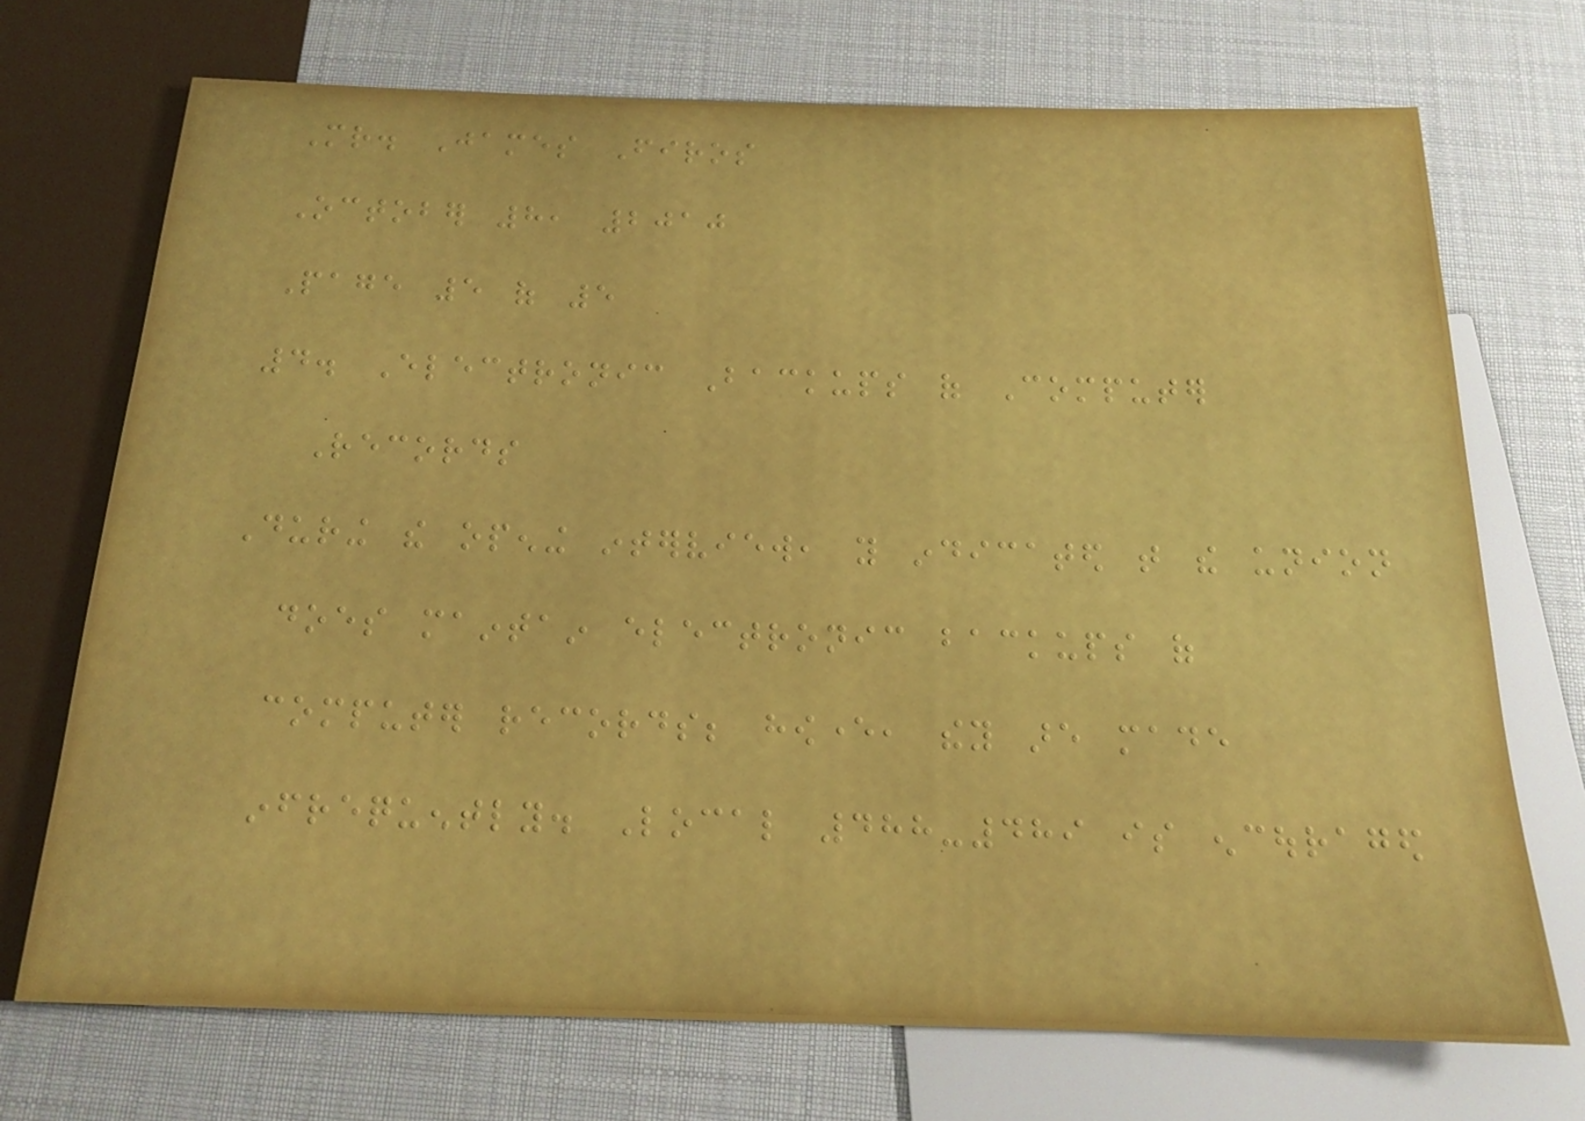Mr. James Firos
October 8, 2010
Page 5 of 5
4. Electronic Backups of Computer
Records
During the opening interview, you indicated that the union
does maintain electronic backups of
computer records; however, they are made
infrequently. Local 488-489 is encouraged
